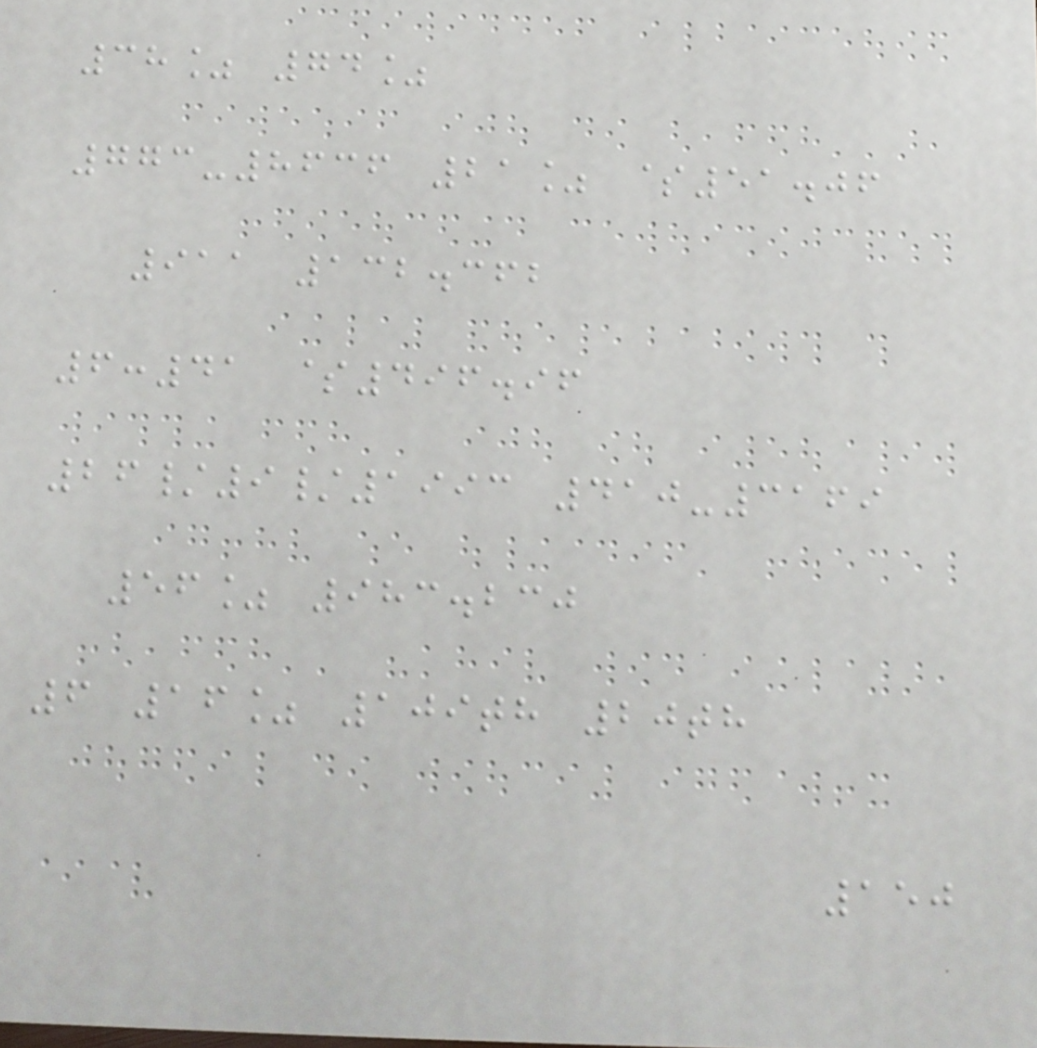38% 74%
773-8636 21% $51.06
911 132.362
6:41 $496.96
26/9/1993 410-3169
56% 983.230
6 16% 109th 20th
150
